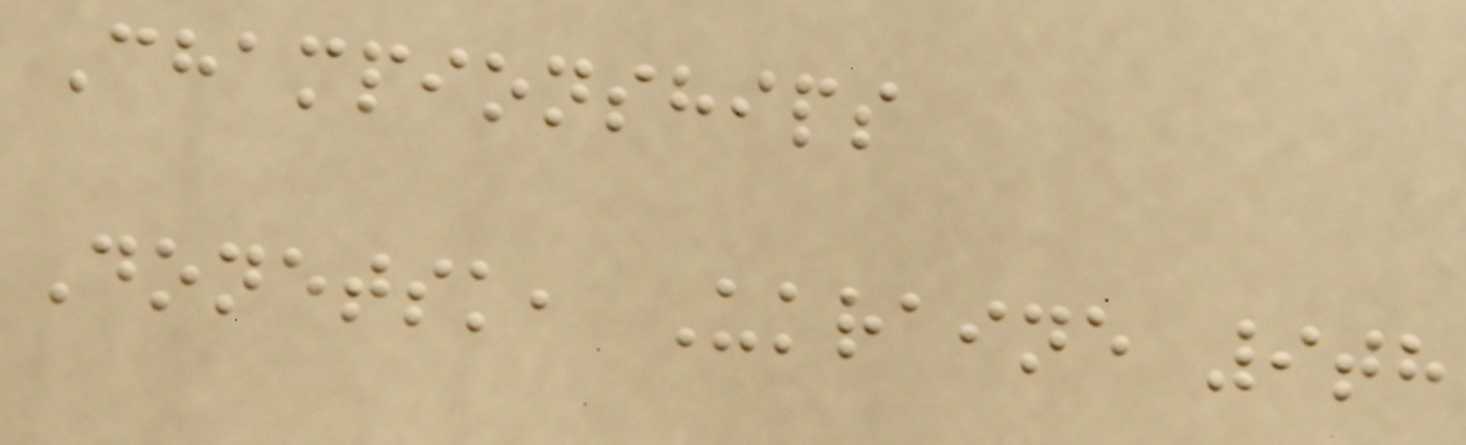Championships
Donetsk, Ukraine 9th
